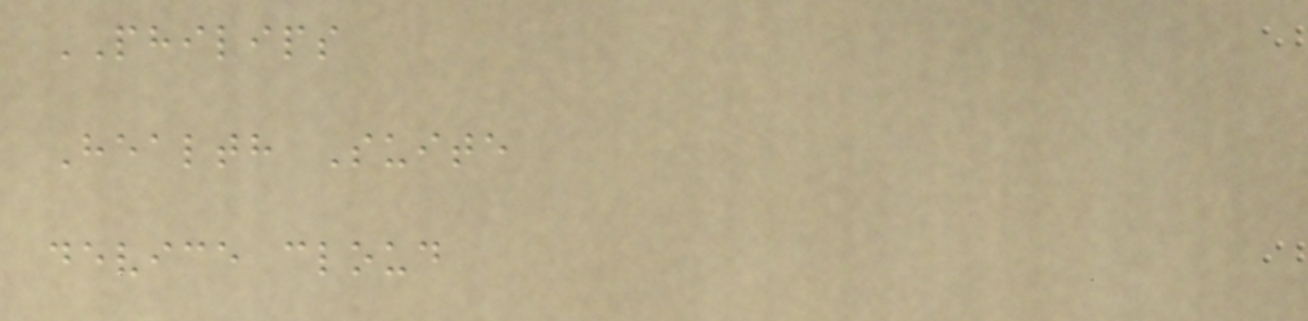PHILIPS
Health Suite
device cloud
